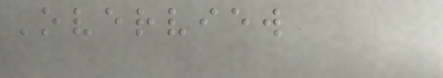Overview
